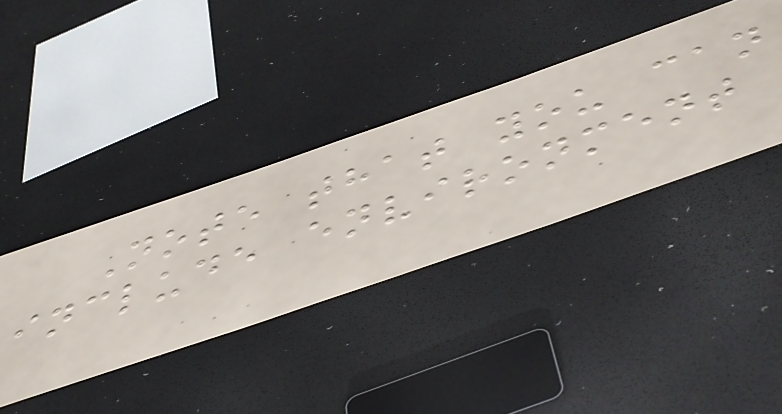Note that you can
include environment
